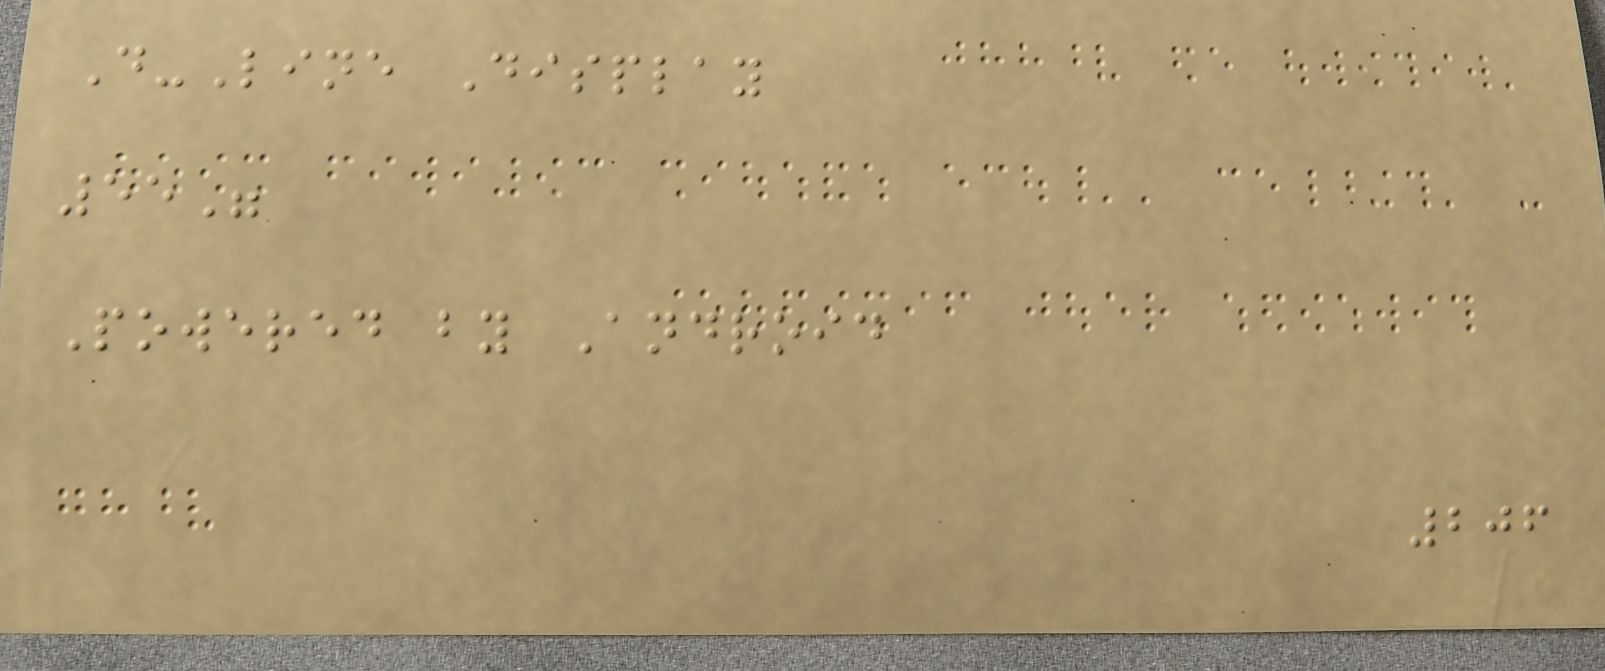D-Line Display
55"
Powered by Android
206
